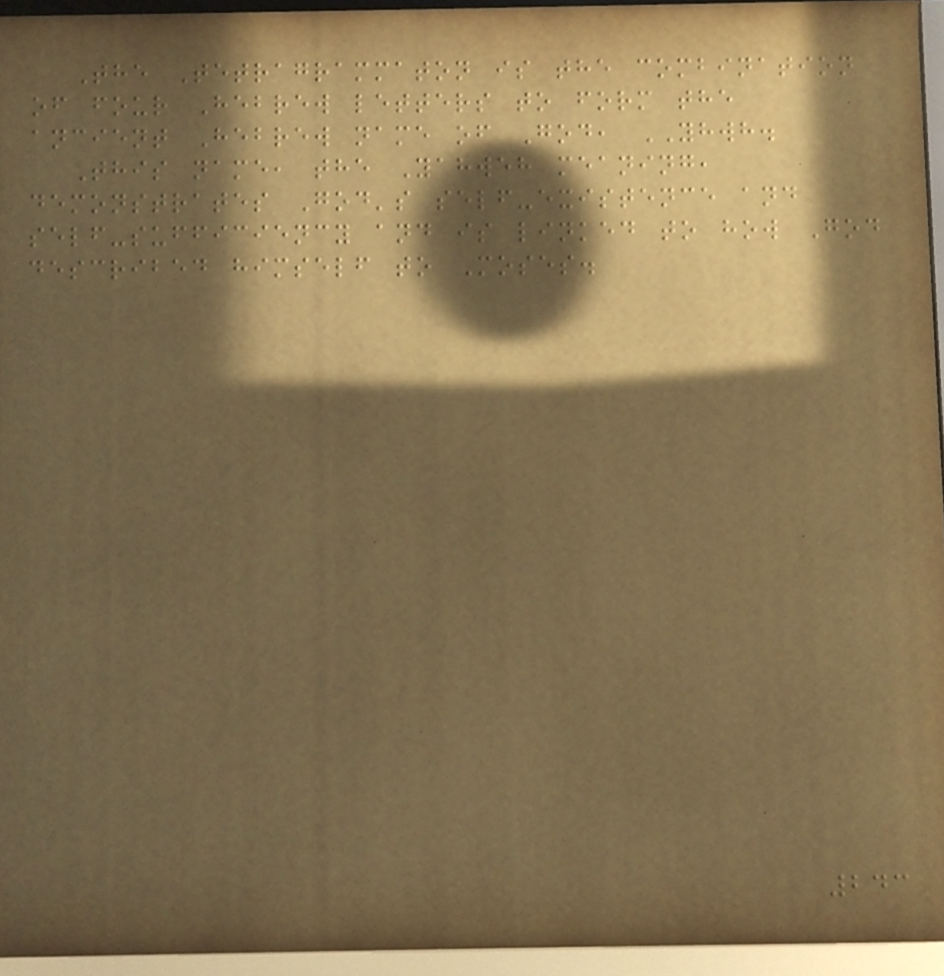The Tetragrammaton is the combination
of four Hebrew letters to form the
ancient Hebrew name of God, YHWH.
This name, the Yahweh meaning,
demonstrates God's self-existence and
self-sufficiency and is linked to how God
described himself to Moses.
243
